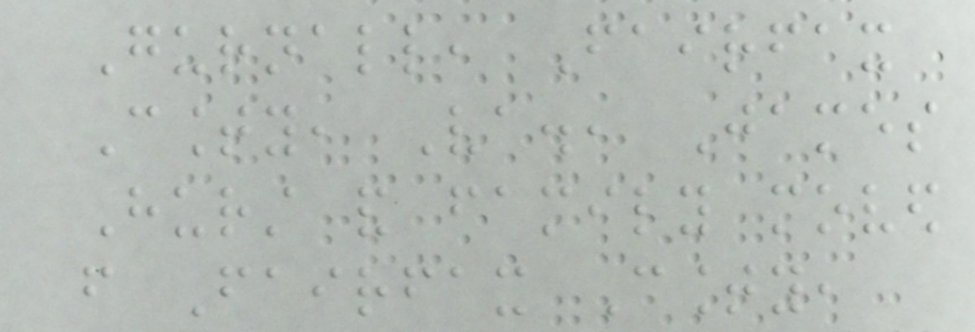Gurnall, Fairfax
County, Va., James
Hurst and family moved
from Fairfax County,
